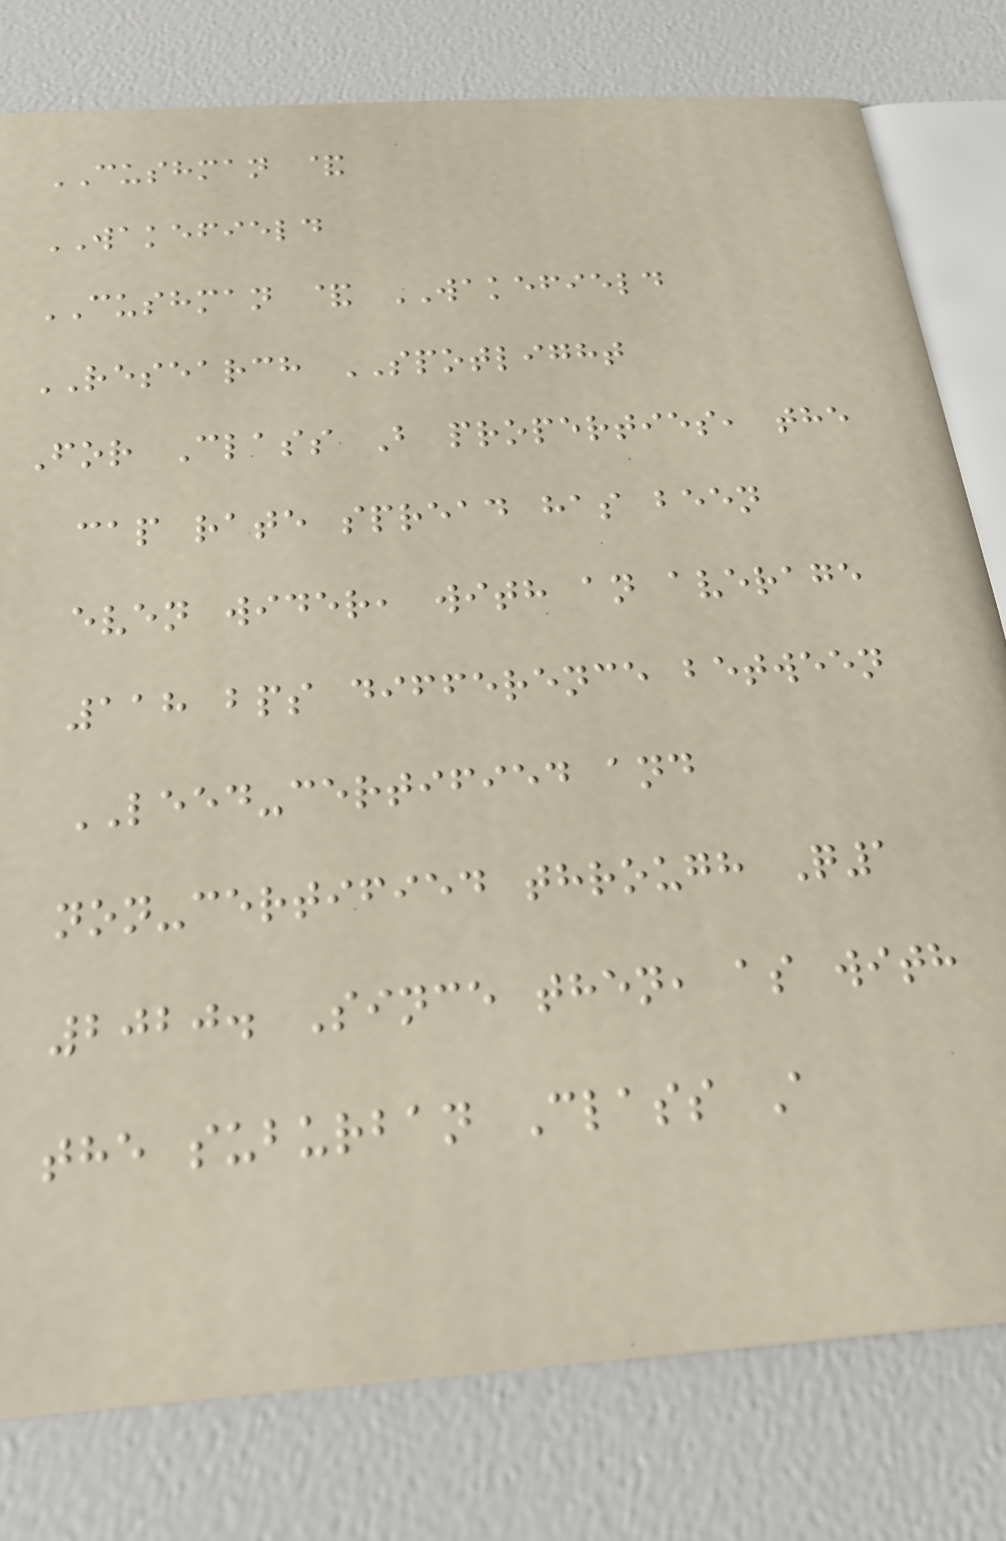CUSHMAN &
WAKEFIELD
CUSHMAN & WAKEFIELD
RESEARCH SPOTLIGHT
For Class B properties, the
cap rate spread has been
even wider, with an average
118 bps difference between
LEED-certified and
non-certified through Q1
2020. Since then, as with
the suburban Class A
